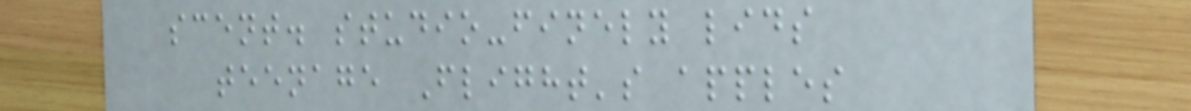scent. studio-finely lids
teenage Flight's apples
